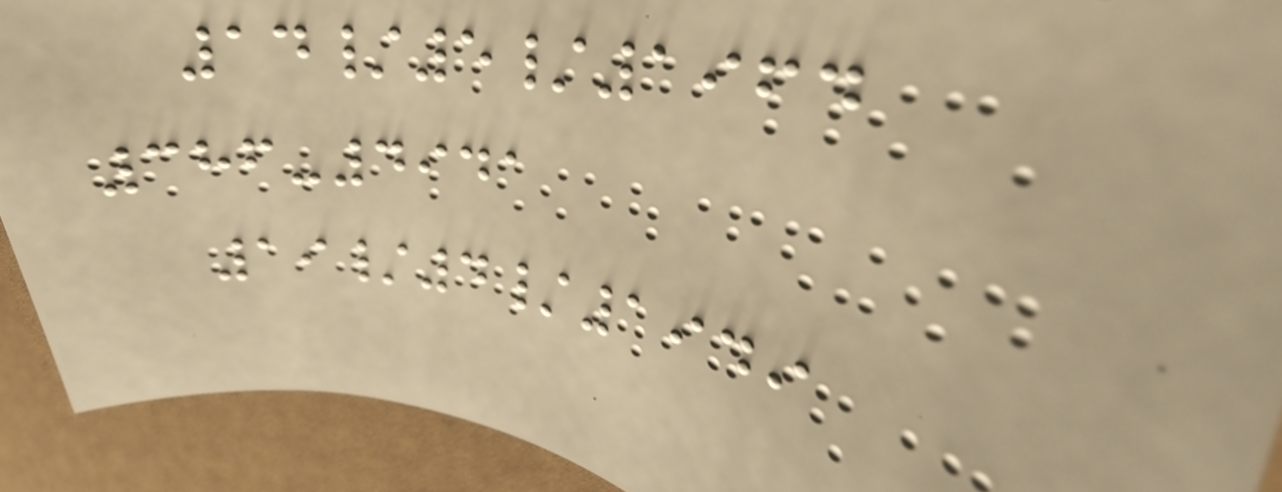14/5/1964
386-4941
19/4/1949
